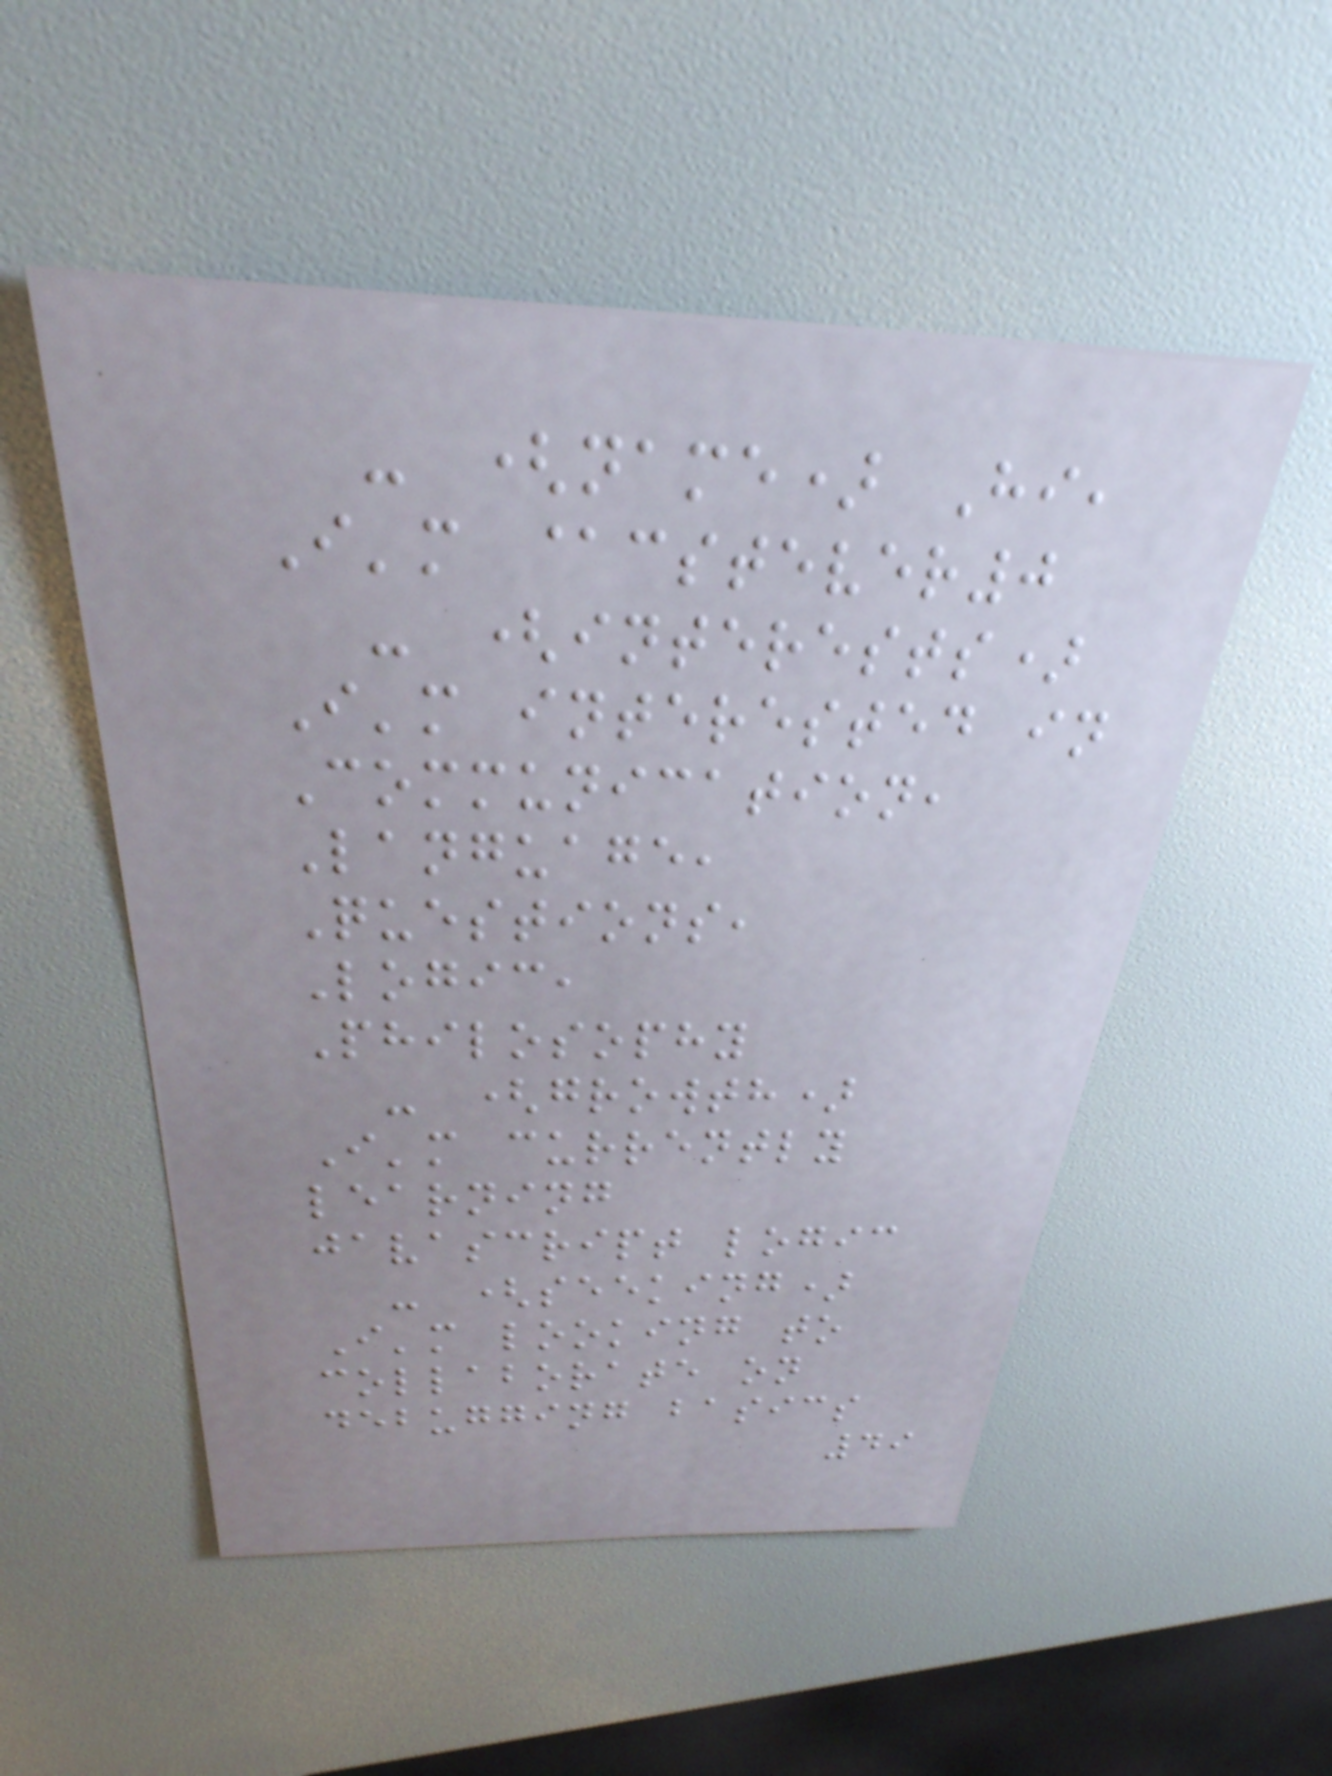- (name) Hi,
I'm @cstever0
- (interests)
I'm interested in
Communication,
Language,
Questions,
Logic,
Philosophy
- (growth)
I'm currently
learning
javascript logic
- (seeking)
I'm looking to
collaborate on
debugging basics
49
